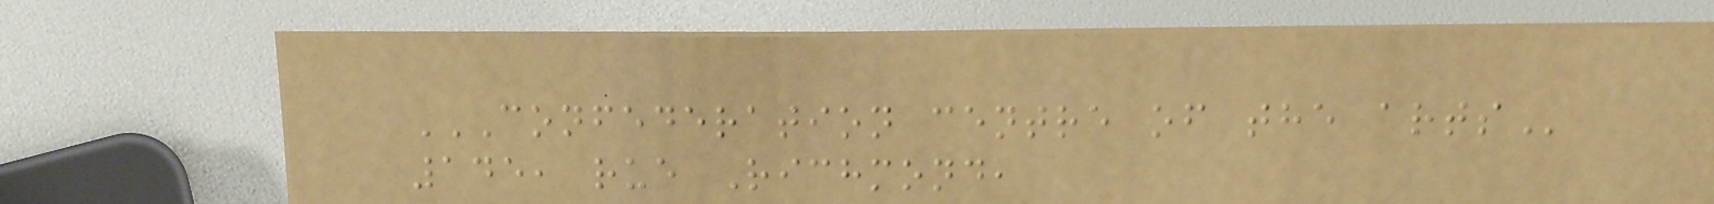CONFEDERATION CENTRE OF THE ARTS
145, rue Richmond,
